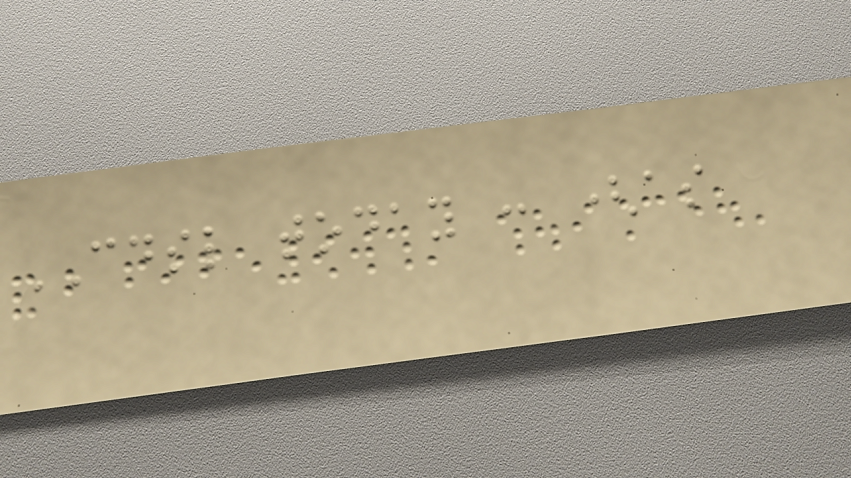CDSL today : (as
